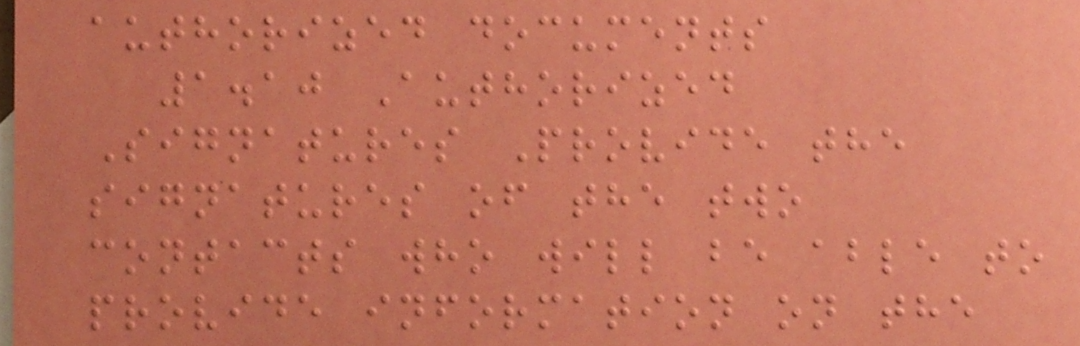authorized documents
1.10 Authorized
Signatures Provide the
signatures of the two
contacts who will be able to
provide information on the
